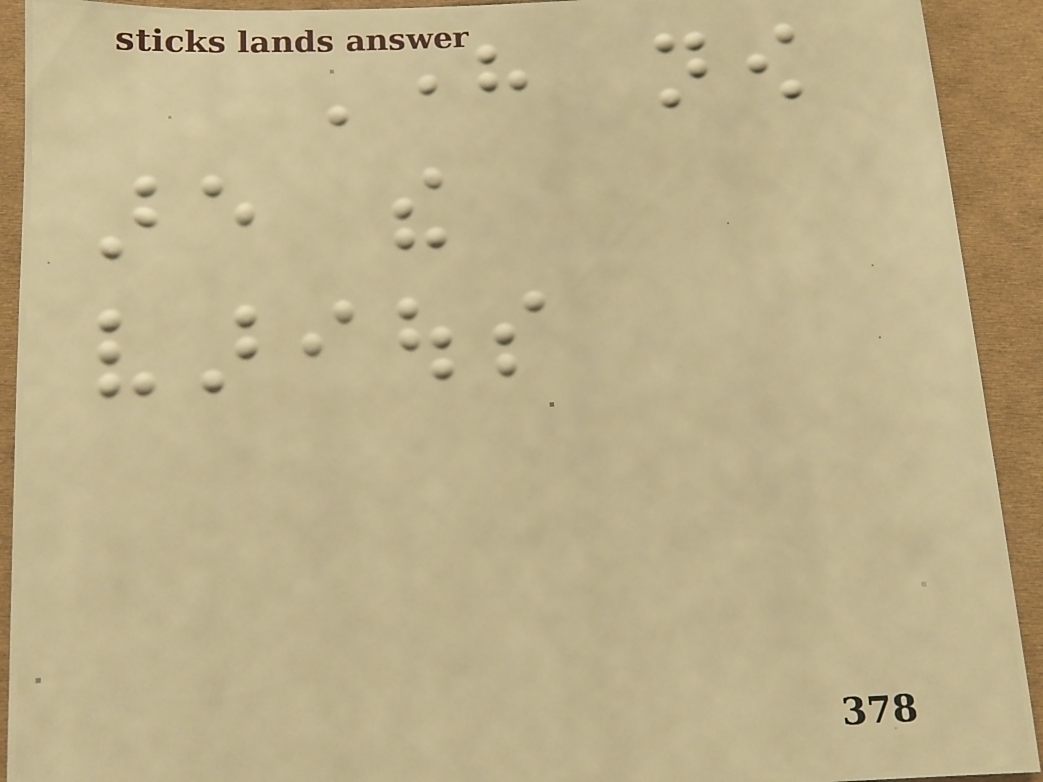Here now
are the
various
